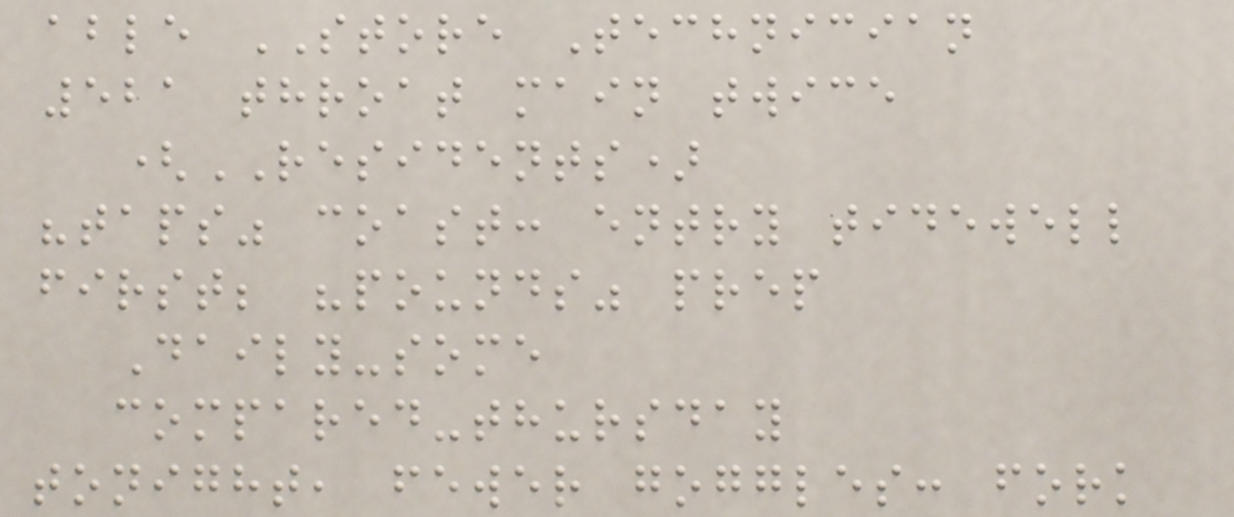able STORE Technician
521 throat main twice
(RESIDENTS)
"taps" coast: entry tidewell
first; "pounds" prep
Daily-some
compared-thursday
tonight, fewer goggles: fork
